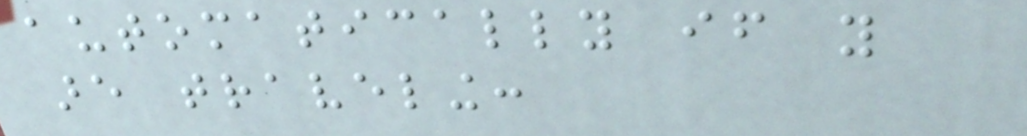automatically if you
are traveling:
